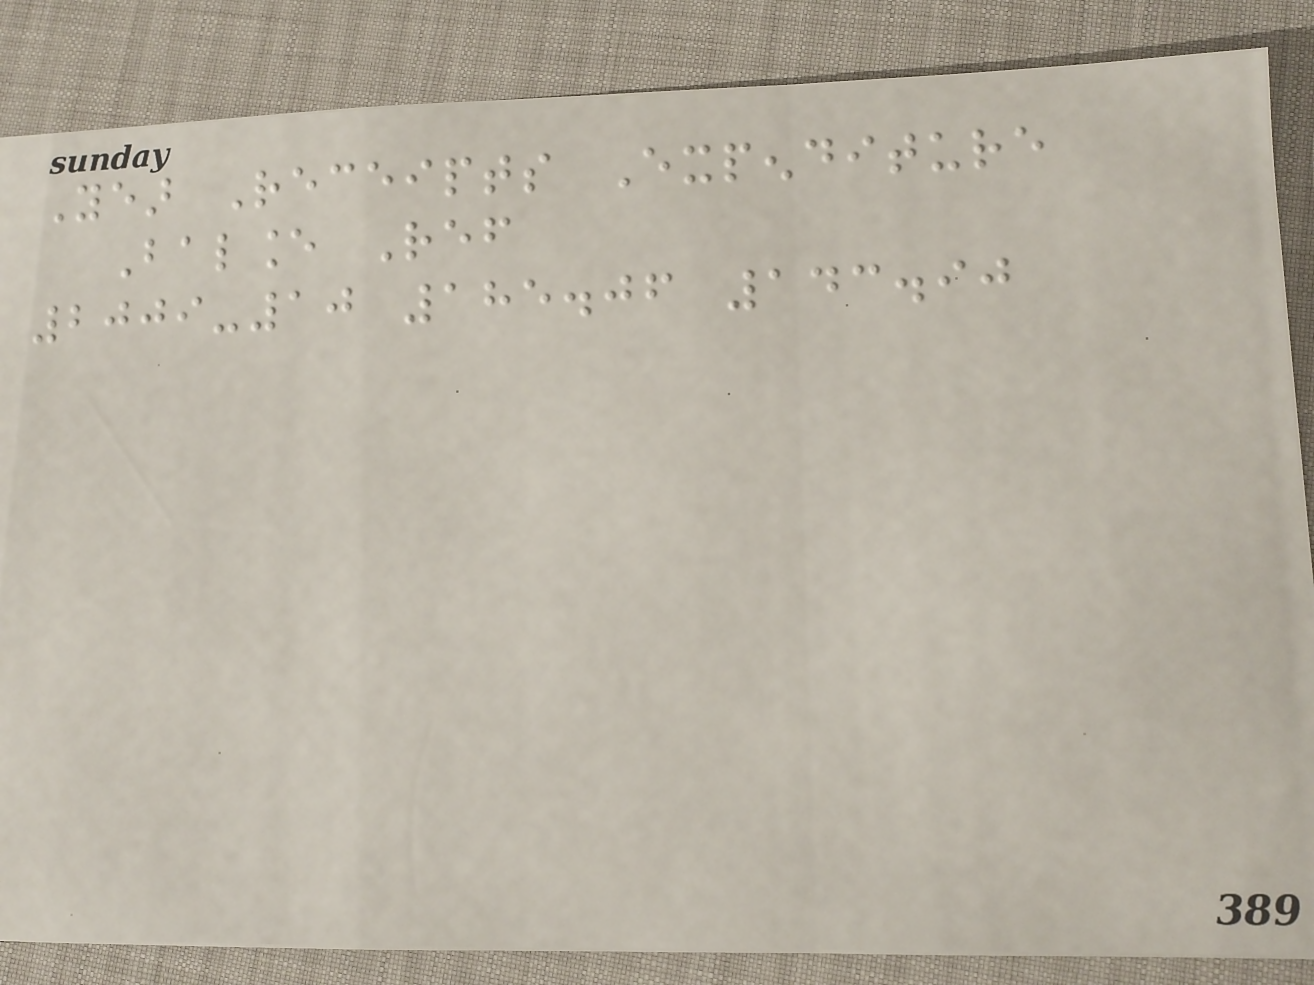Year Receipts Expenditure
Balance Ref
2009-10 185.06 143.90
